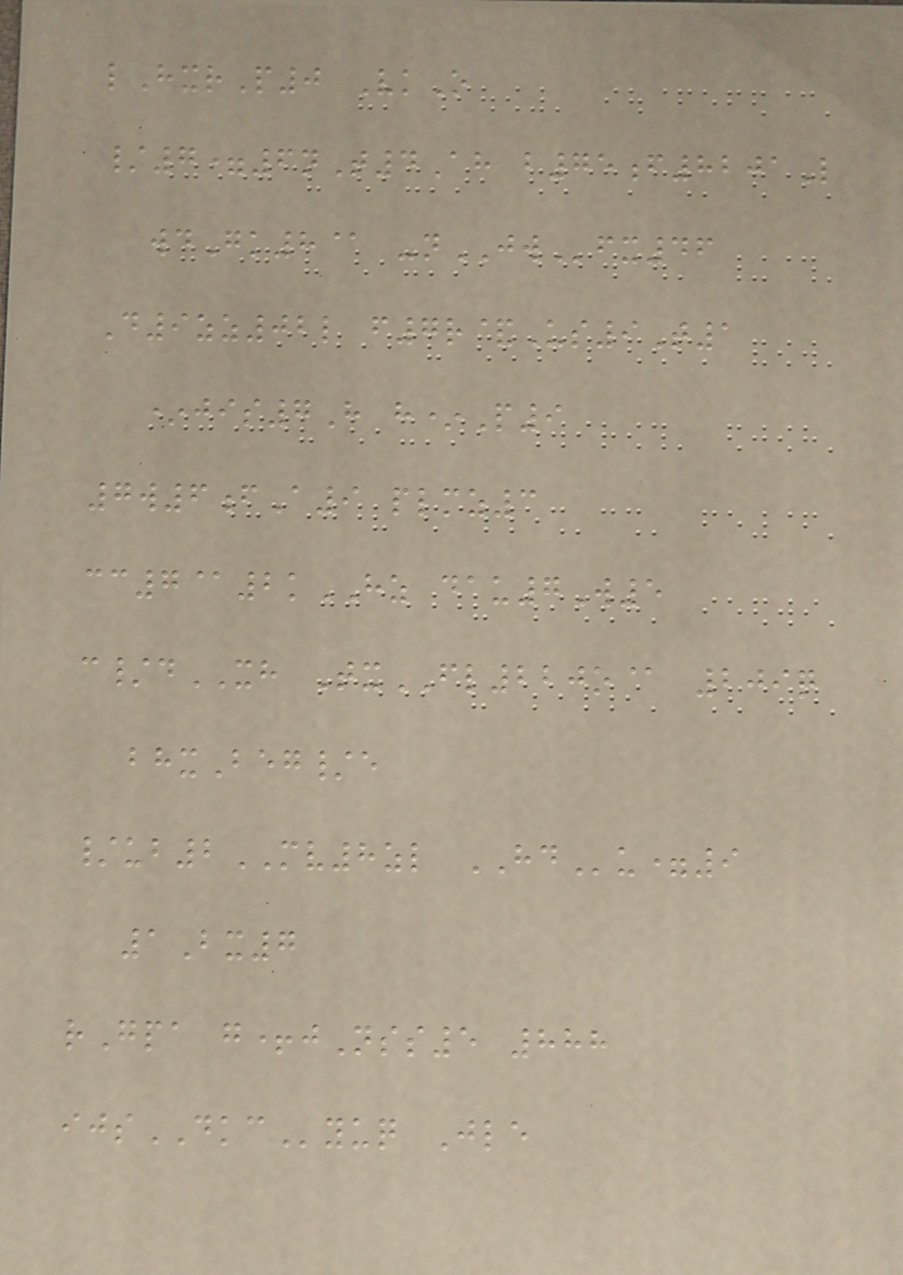lHxrP0 VkO
/7=6nT4Ah b75f8201L
wdGk8@ -nJWfx46
D9zz02l f7r&Us9T1
*jis7H h*P9
7w6fA9 plmz3
cc7@2kHZ dau7W5
c/dXH TxFL220o@ 209q
bhxBeg/e
/ub2MV8zl HDu=9
1Bx7
rGpa g+jNss5 888
ijsDKCyuq Jle
